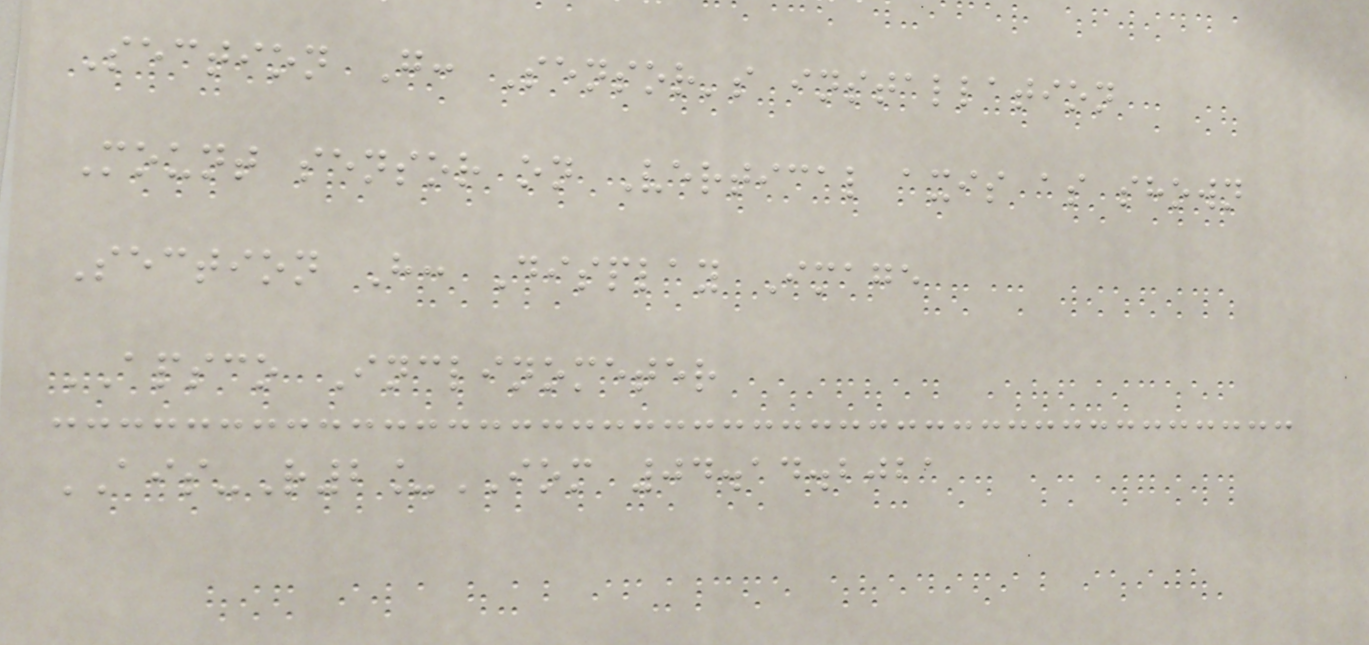Section G: Sensor's installation
Mount sensor on Vertical axis as shown
Section H: Display Image
APSCO Inclinometer
AIS-R2_IOM 04.14.2021
